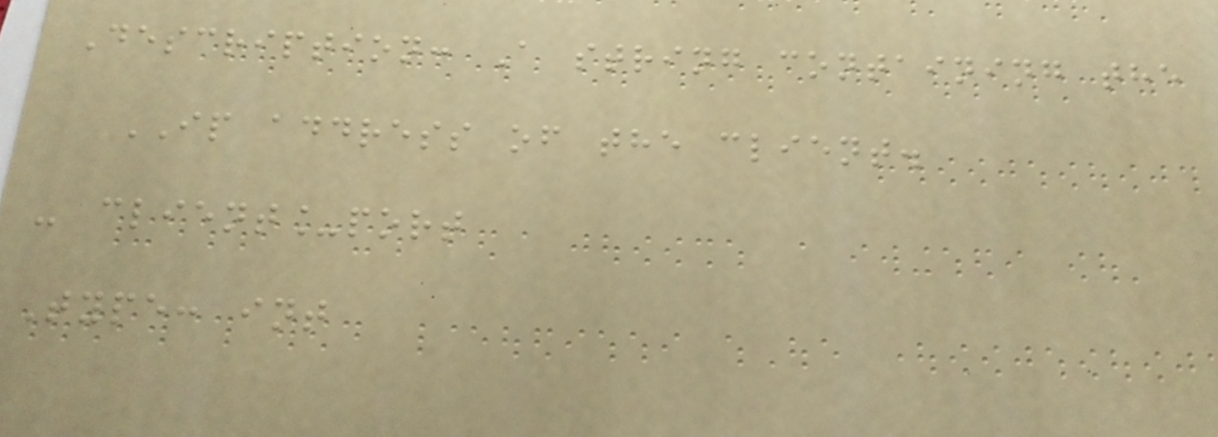Description: A string containing the
IP address of the client.
- client_port
Type: int
